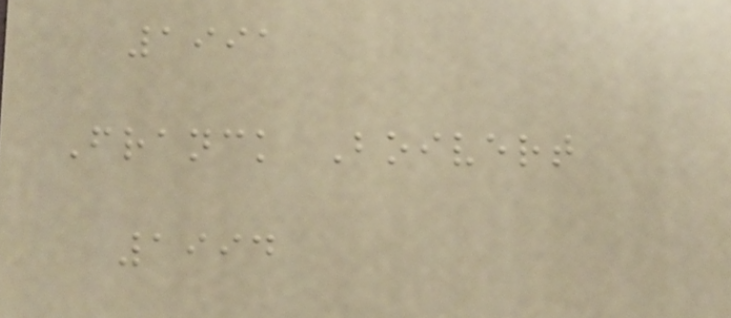1991
Franck Boivert
1994
